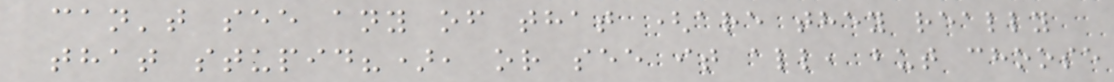can't see any of that (are they really
that stupid?), or see it all, but choose
